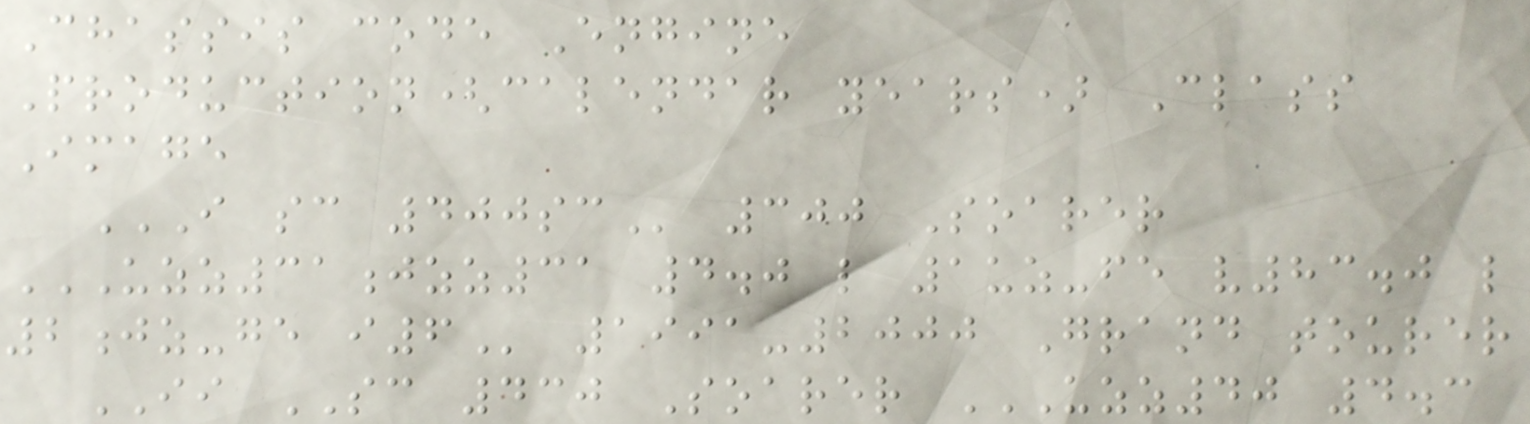Chassis code Engine
Production(calendar years) Class
Image
I SC 400SC 300 Soarer
UZZ31JZZ31 4.0 L 1UZ-FE V83.0 L
2JZ-GE I6 1991-2000 Grand tourer
II SC 430 Soarer UZZ40 4.3
